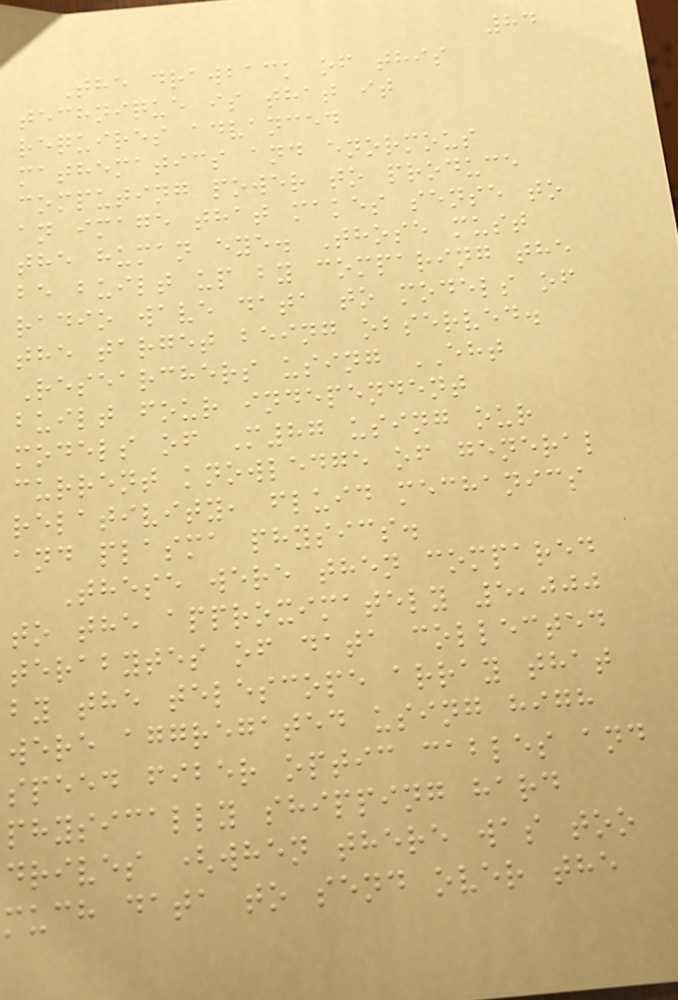84
The drawback of this
technique is that it
requires advanced
mathematics and enormous
computing power to produce
an image that makes sense to
the human eye. Those must
be built up by comparing the
radio wave data to models of
the target being observed.
Researchers using EHT
built four independent
models of M87 using our
current knowledge of general
relativity, fluid mechanics
and plasma physics.
These were then compared
to the approximately 5,000
terabytes of data collected
by the telescope array that
were aggregated using high
speed fiber optic cables and
physically shipping hard
drives (when there was too
much data to send over the
